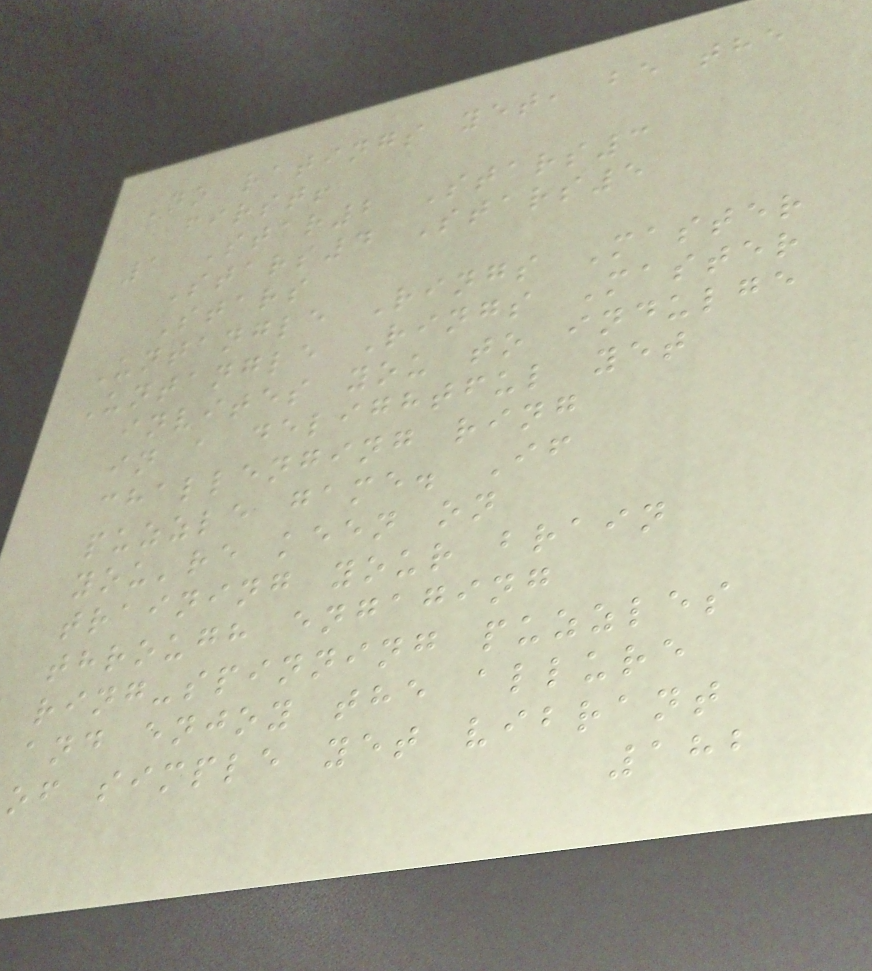No ratings yet, be the
first!
1 Star2 Stars3
Stars4 Stars5
Stars
Untangle Rings Master
Untangle Rings Master
invites you to indulge
in a delightful yet
challenging ring
puzzle game. If
you're keen on
training your brain
through engaging
ring-spinning puzzles
and enjoy the allure
of simple yet vibrant
182
